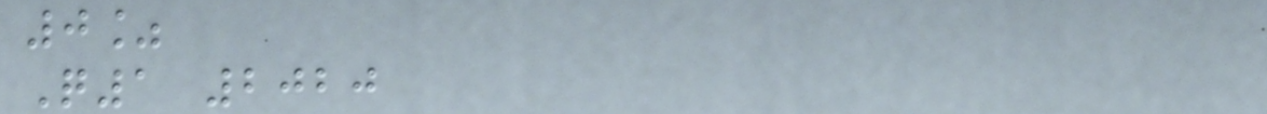0%
Q1 2020
